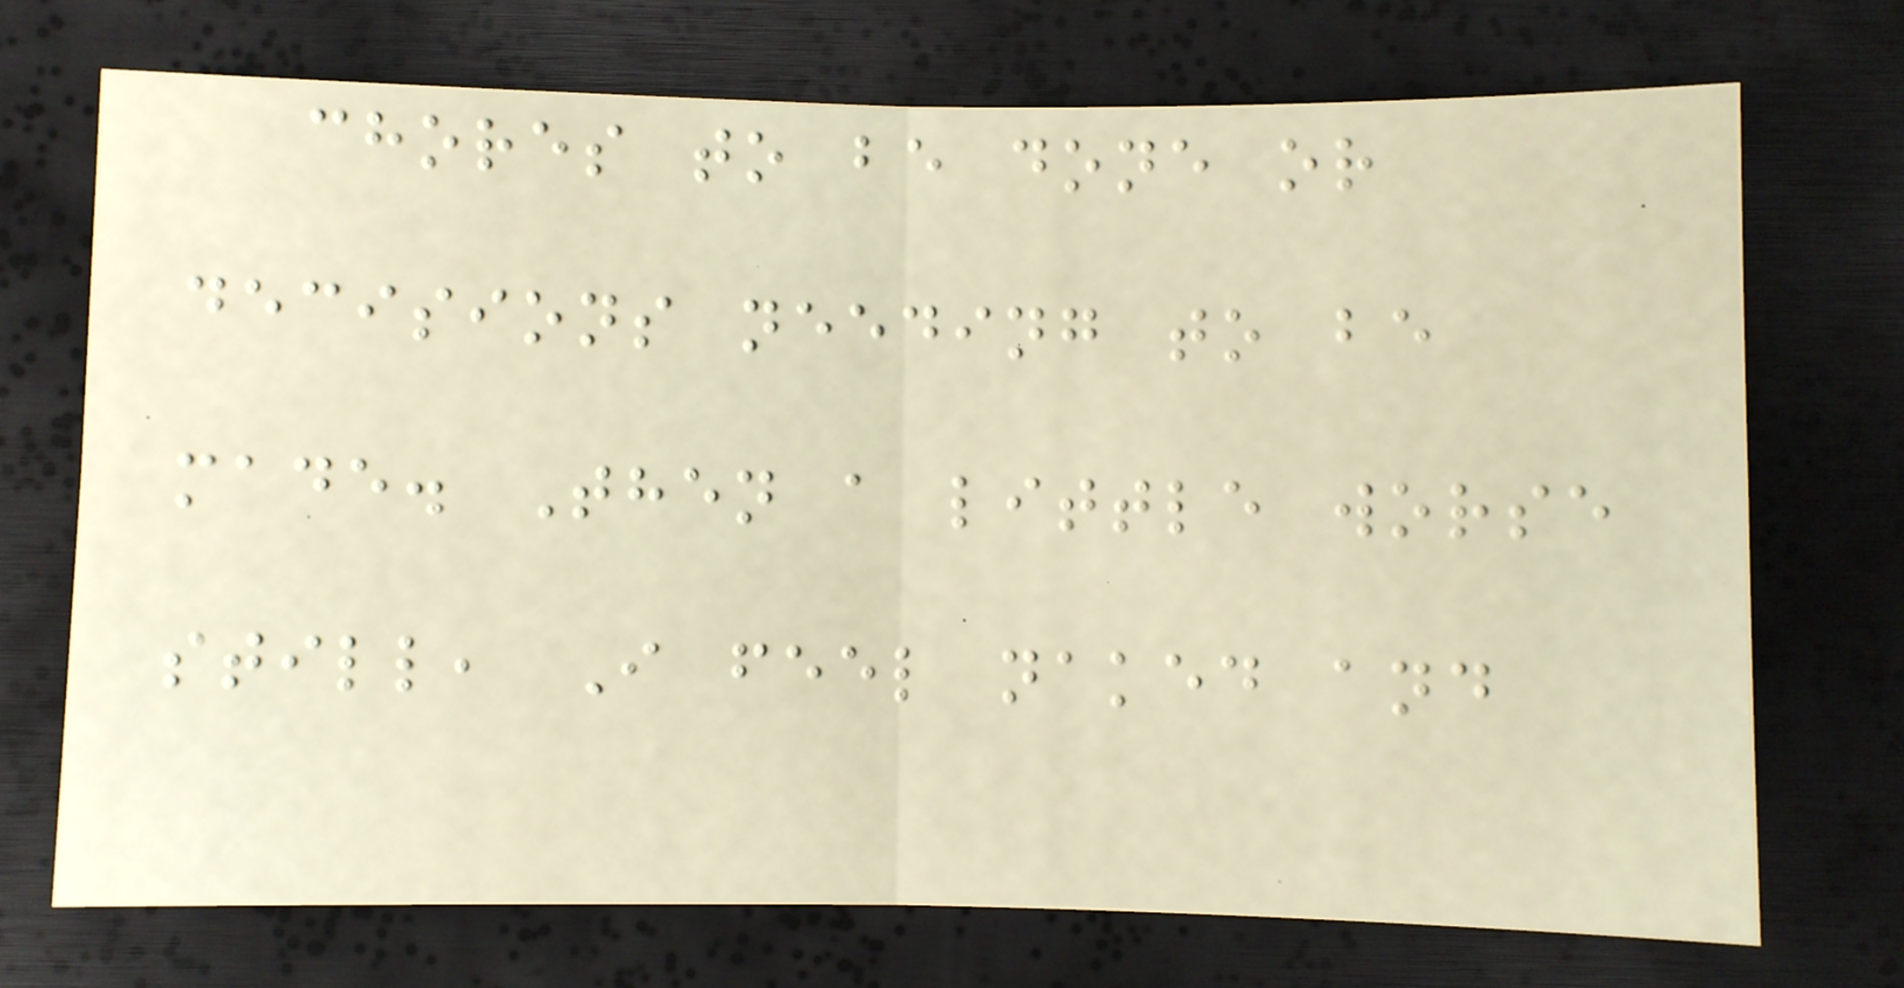chores to be done or
decisions needing to be
made. Then a little worse
still, I feel naked and
